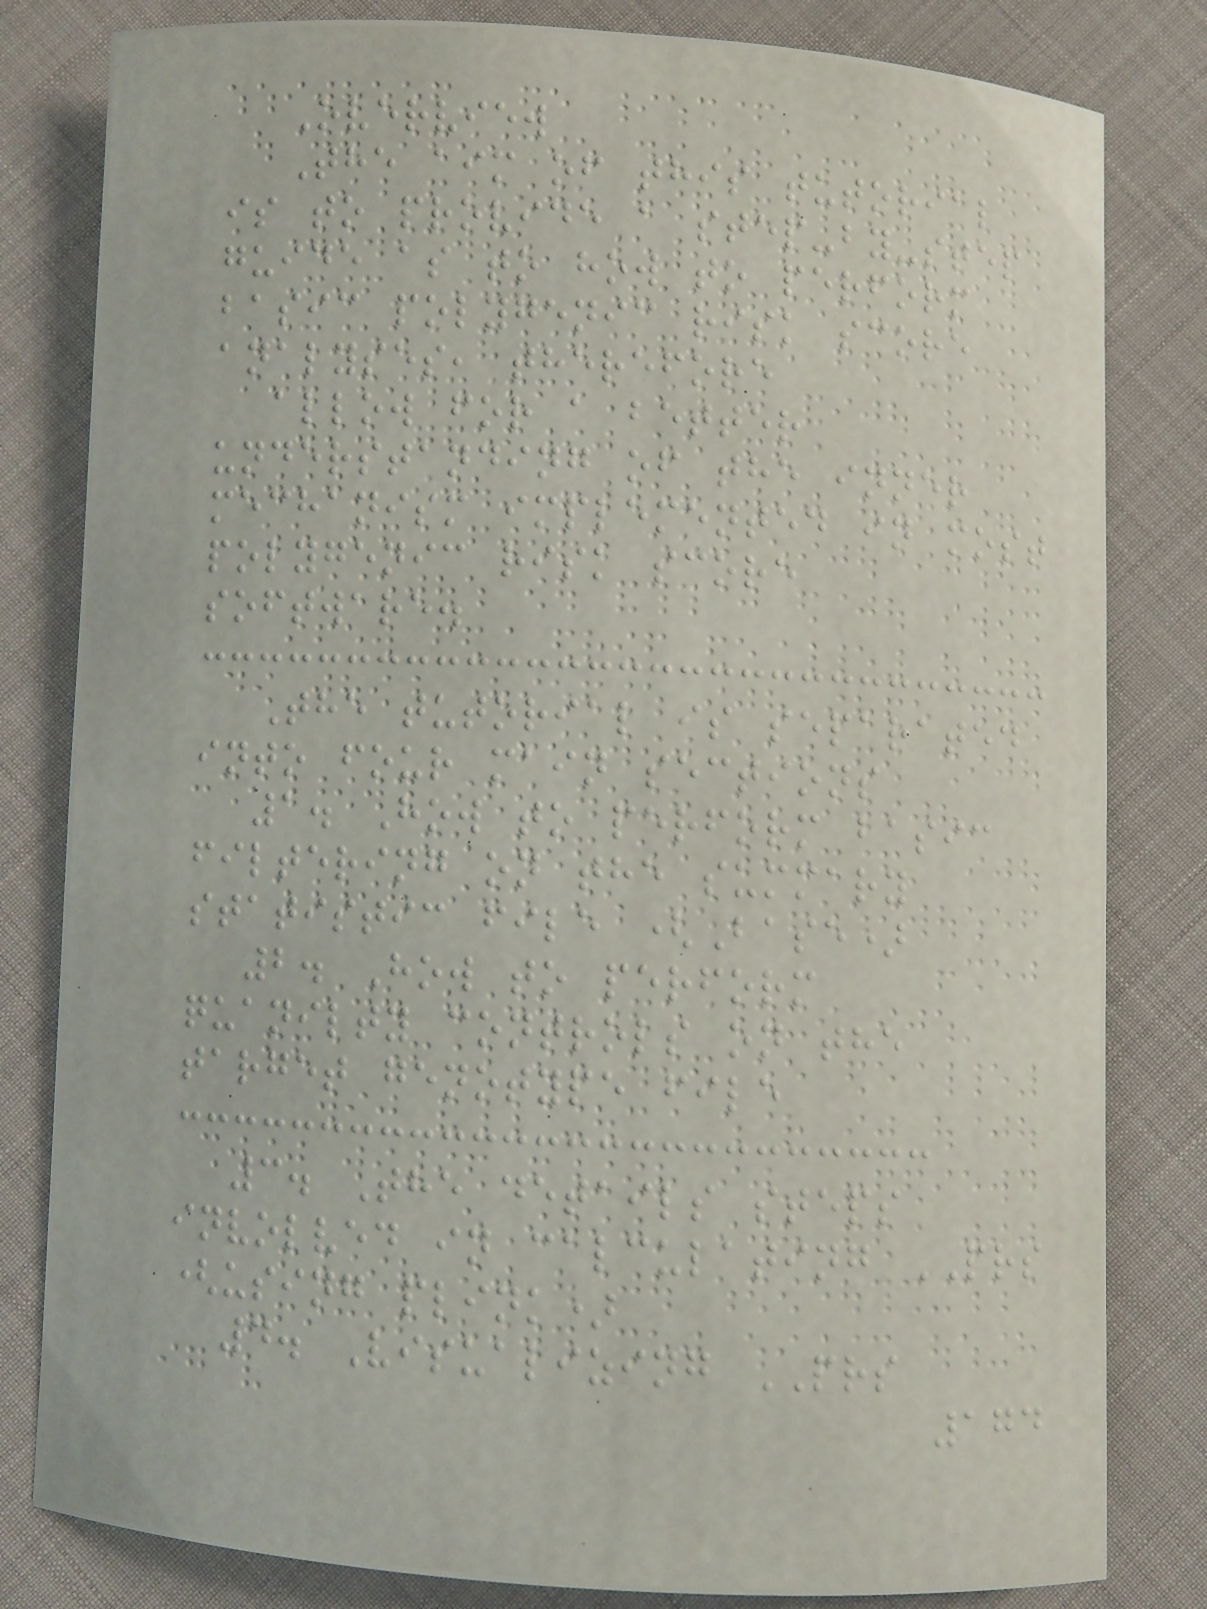Overview
The aim of this tutorial
is to provide a step-by-step
guide as to how to perform
basic polygenic risk score
analyses, therefore
allow for a better
understanding of the inner
mechanism implemented in most
polygenic risk score
software.
The tutorial is separated
into four main sections
1. How to perform basic
filtering on the summary
statistic file (Base)
2. How to perform
quanilty controls on the
target genotype file
3. The details steps
involved in calculating PRS
(using plink)
4. Visualizing PRS
174
